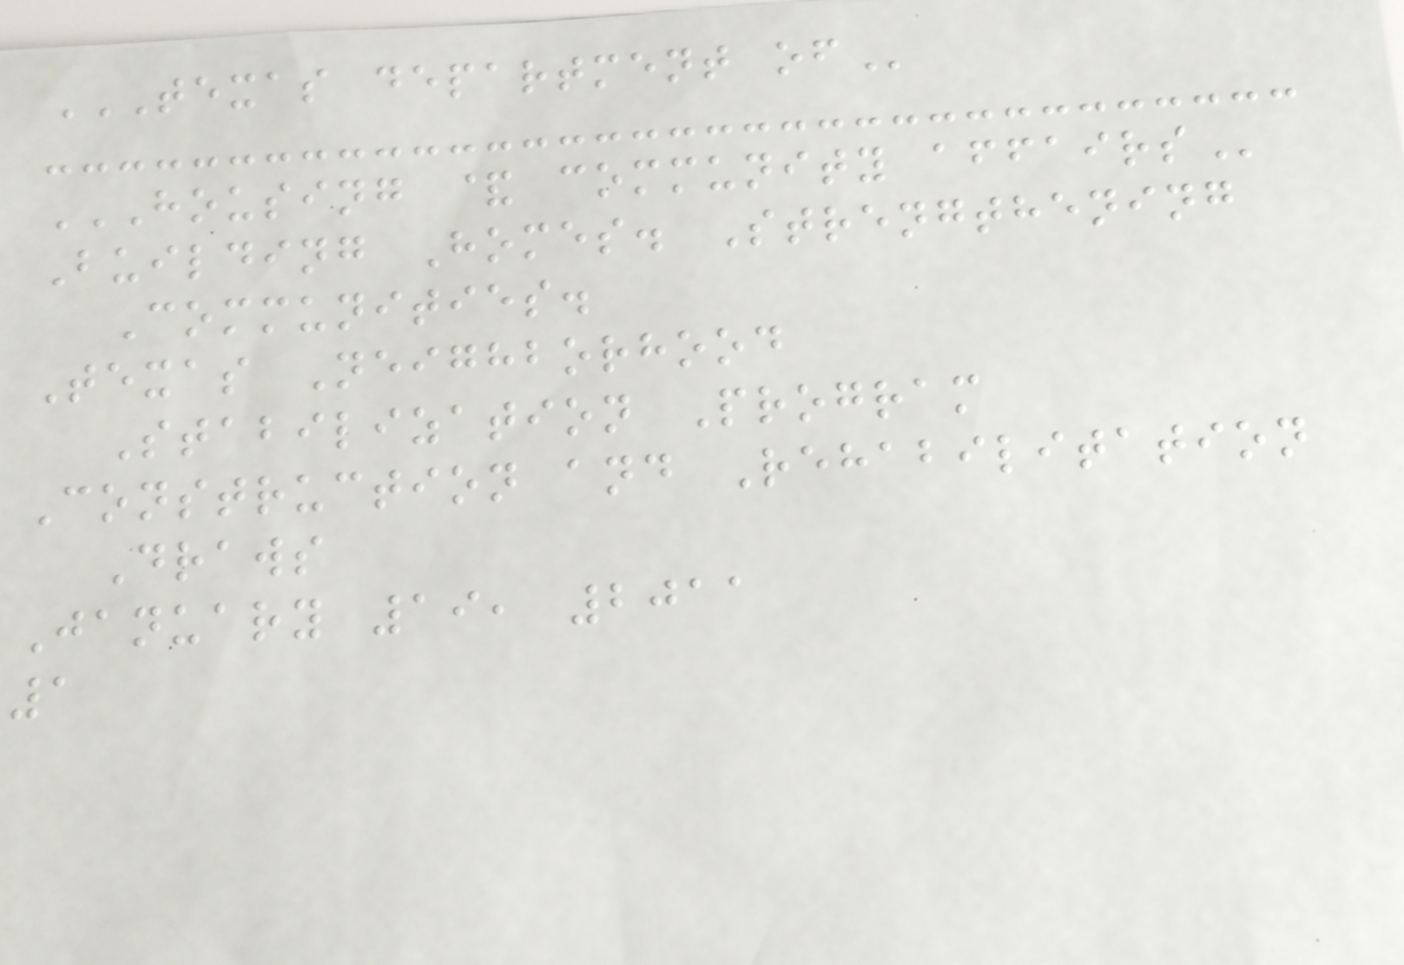TEXAS DEPARTMENT OF
HOUSING & COMMUNITY AFFAIRS
Building Homes. Strengthening
Communities.
Texas Neighborhood
Stabilization Program
Construction and Rehabilitation
Draws
January 19, 2011
1
